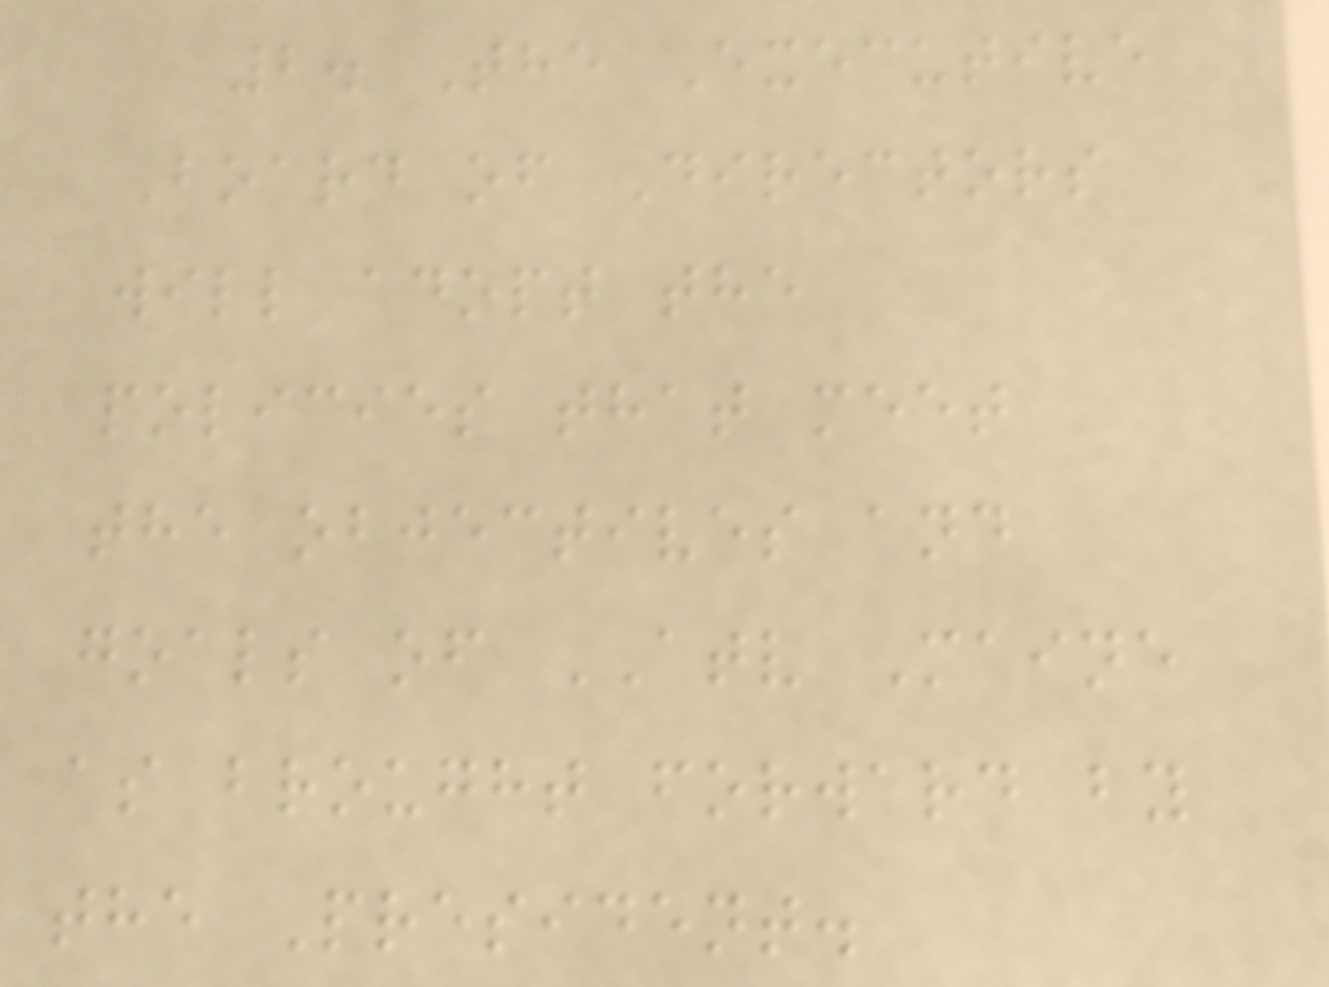2. The Executive
Board of Directors
will adopt the
policies that meet
the objectives and
goals of ATV Maine
as brought forward by
the President.
